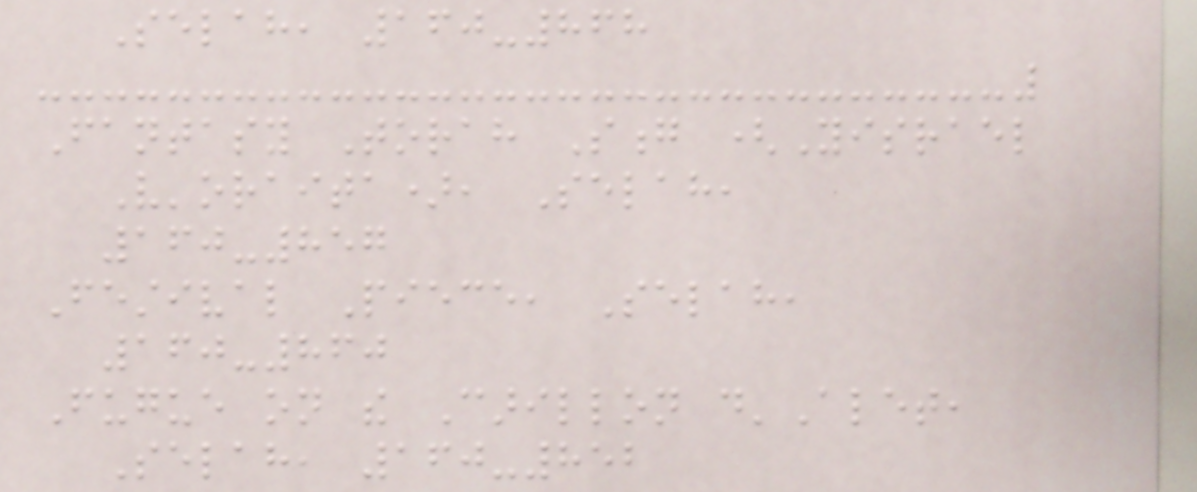Selah, 160-868
Fantasy Torah Song (Yisrael
V'oraita), Selah,
160-857
Festival Piece, Selah,
160-860
Fugue on the Carillon d'Alet,
Selah, 160-852
